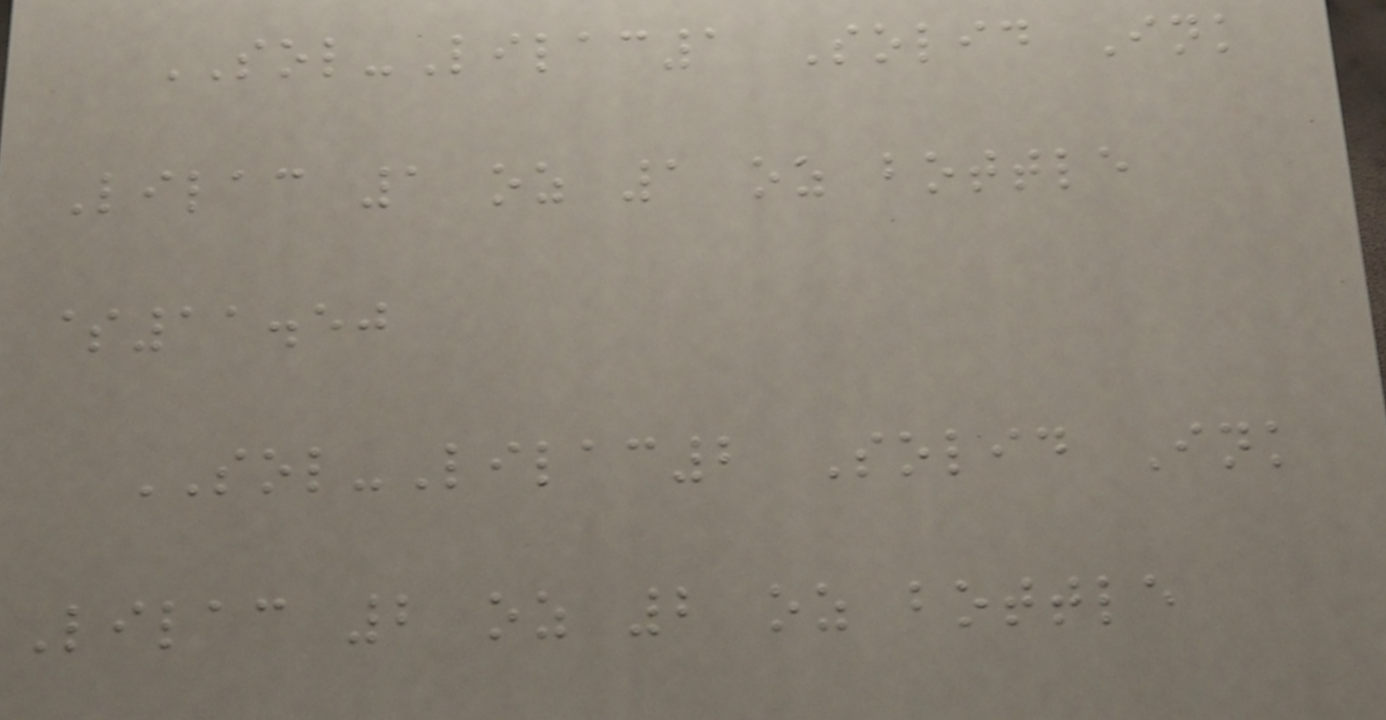SOL-Lilac1 Solid Ink
Lilac 1 oz 1 oz bottle
$11.50
SOL-Lilac2 Solid Ink
Lilac 2 oz 2 oz bottle
